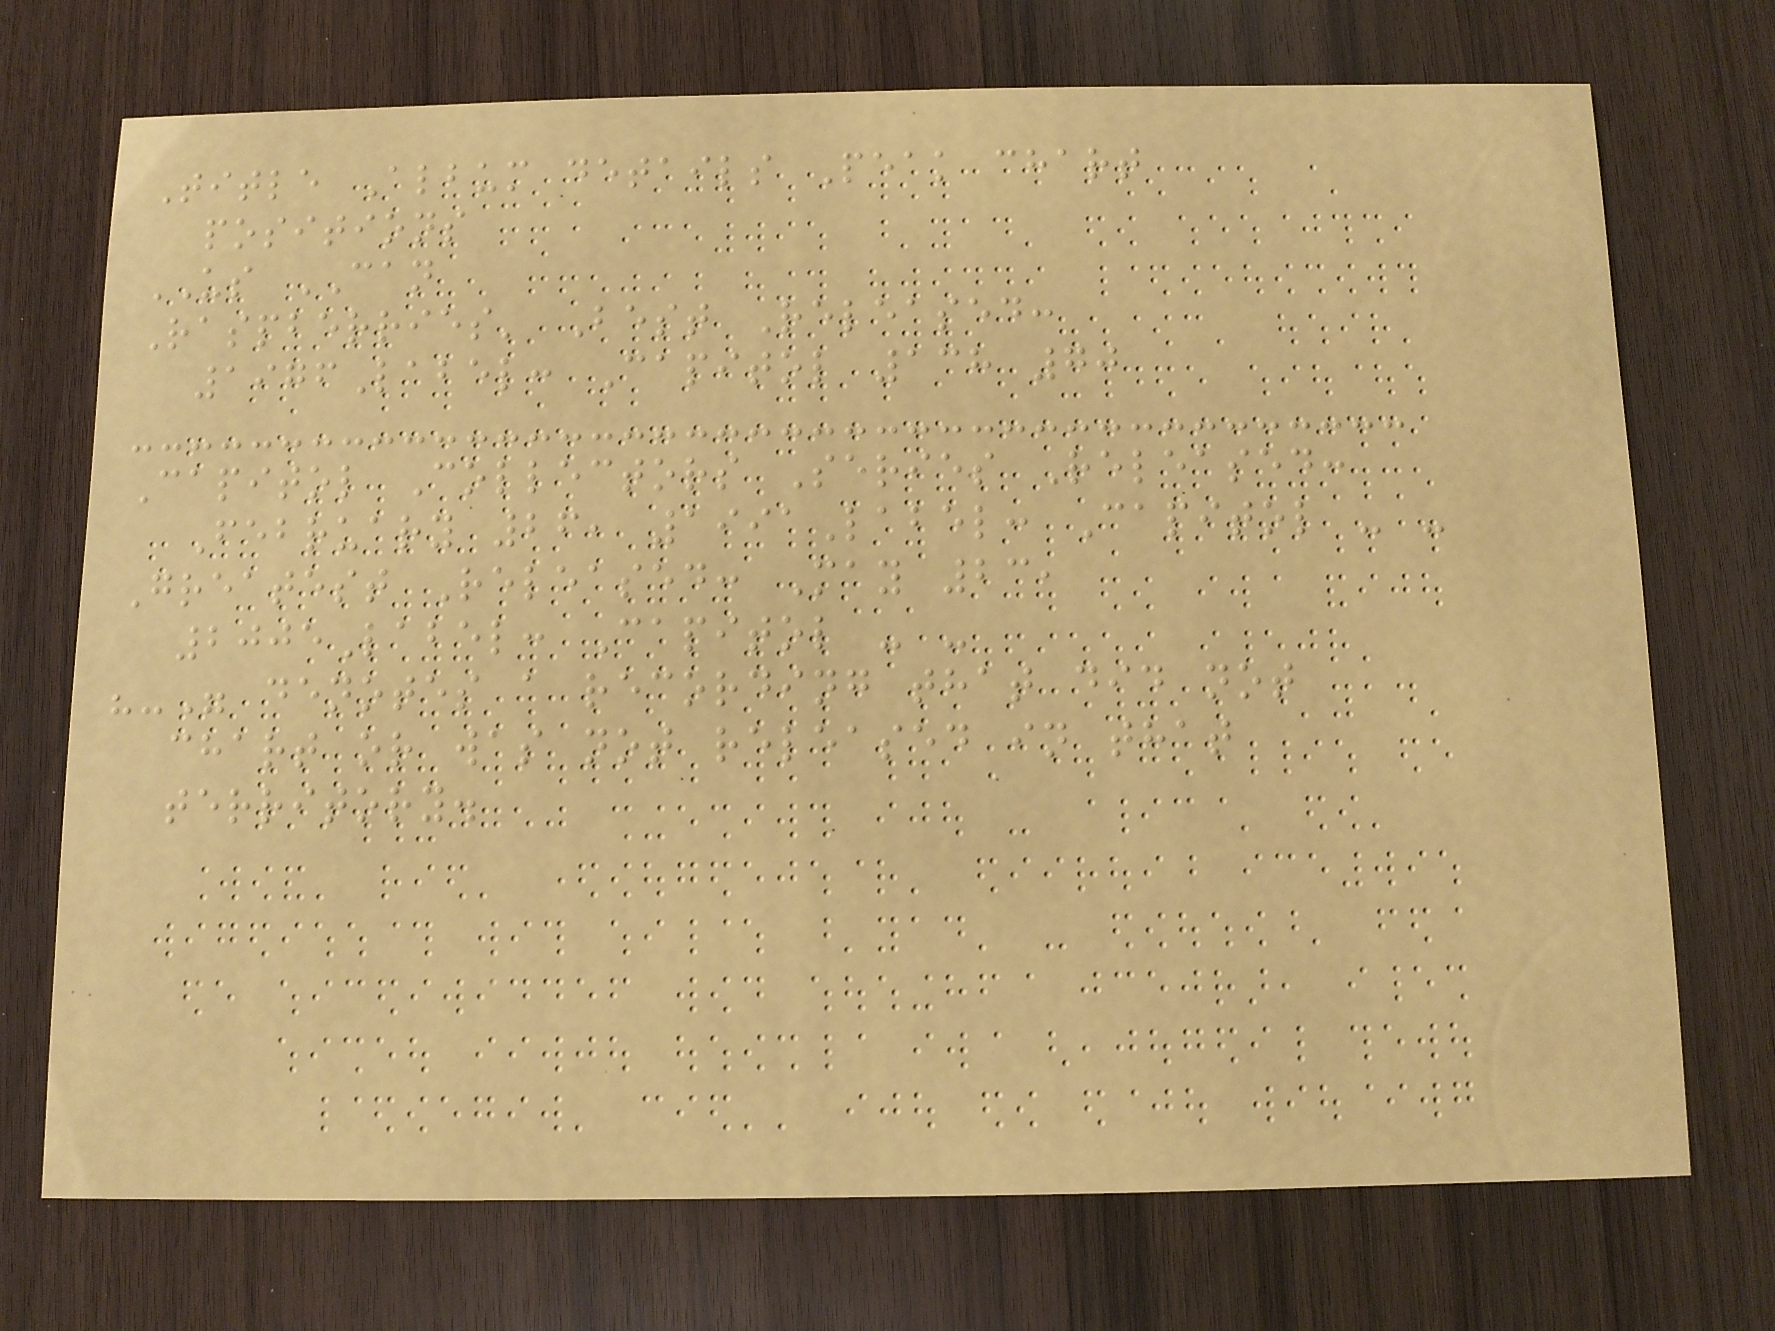Title Album details Peak chart
positions
US CAN
Raspberries' Best Released:
1976Label: Capitol 138 70
Capitol Collectors Series Released:
February 26, 1991Label: Capitol - -
Greatest Released: May 23,
2005Label: Capitol - -
"-" denotes a recording that did not
chart or was not released in that
territory.
